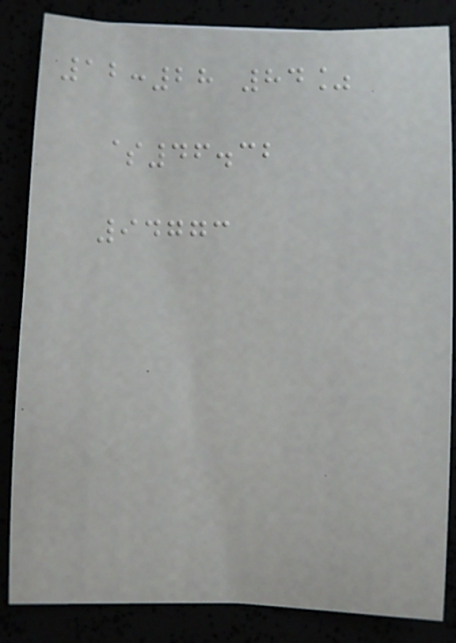12:28 84%
$46.32
94773
